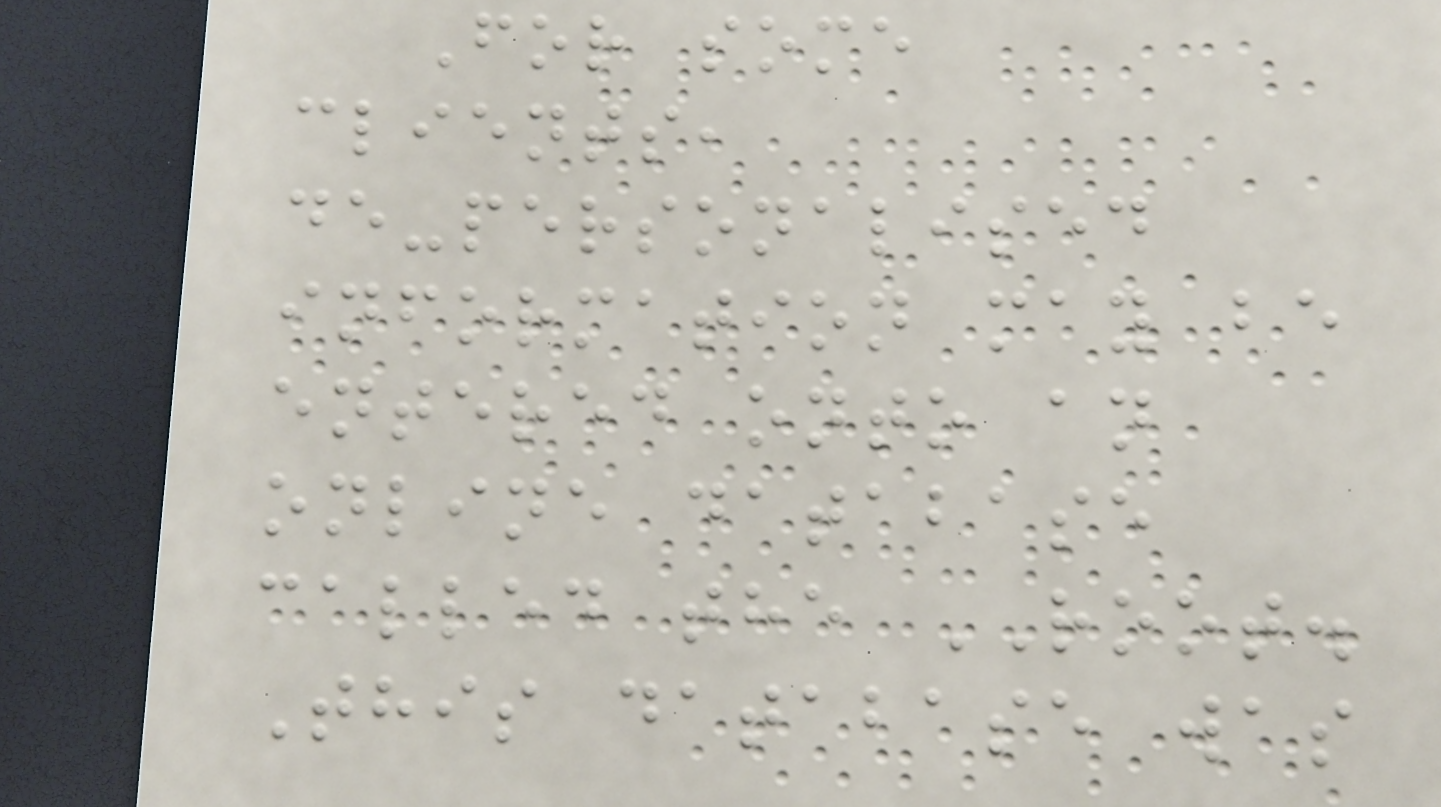For some
clients,
de-personalised
information may be
entered onto an
online database
called the ROOT.
This database was
